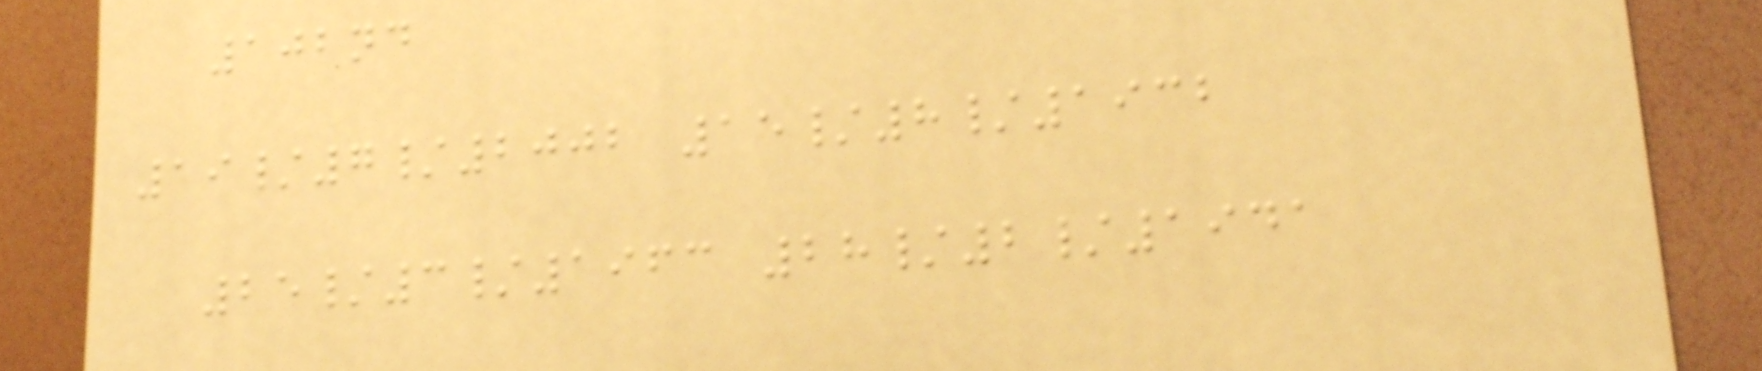102nd
19/7/2002 15/8/1932
25/3/1963 28/2/1941
